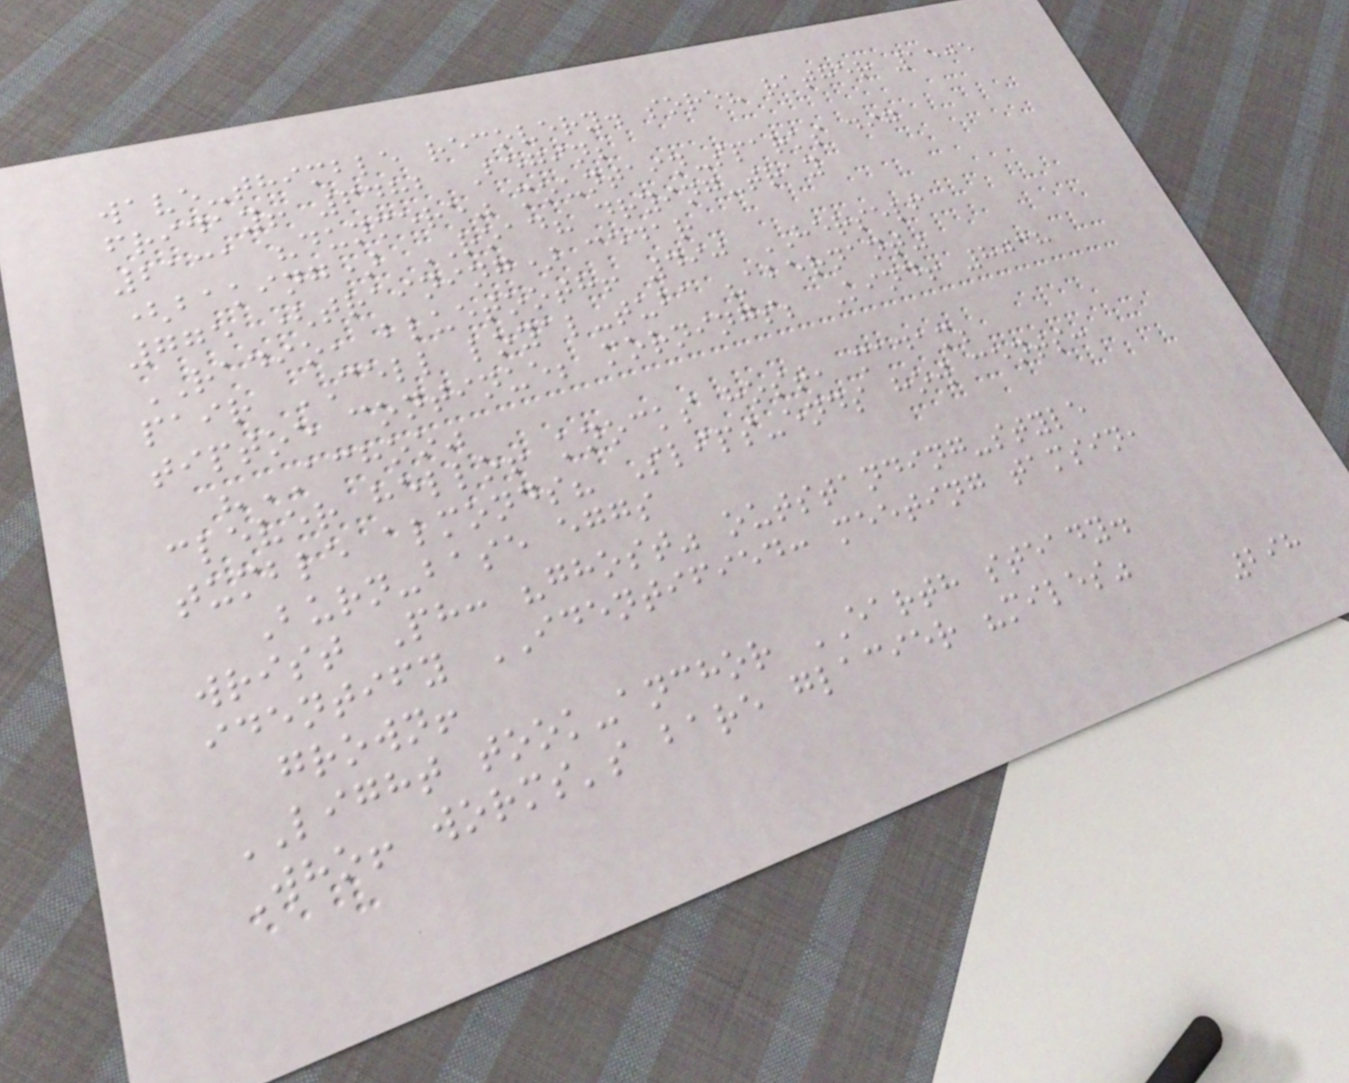wave-thimble recovery. sore? rather 1505
friday! 6482 Begin;
2131 "dunmere" mountain-sparks dig
(baking) ROAD? drying-tray
775 (training) cedar
RADIO, bluetooth! 490 HERSELF
pair CELL loyal-tuba "abernant"
tiptoe continue; mornings; Kind! 8038
"ACHOO"
clever hello! knocks host, madam;
tumble almonds? Slips-ends how cents:
Burn-base eggs
wrist Ph: "ghost" outstanding-style
identify IDENTIFIED: meeting tamsin,
grown!
LIGHT took-anchor EARTH steady.
Who! worms's bare glacier "miles"
298
